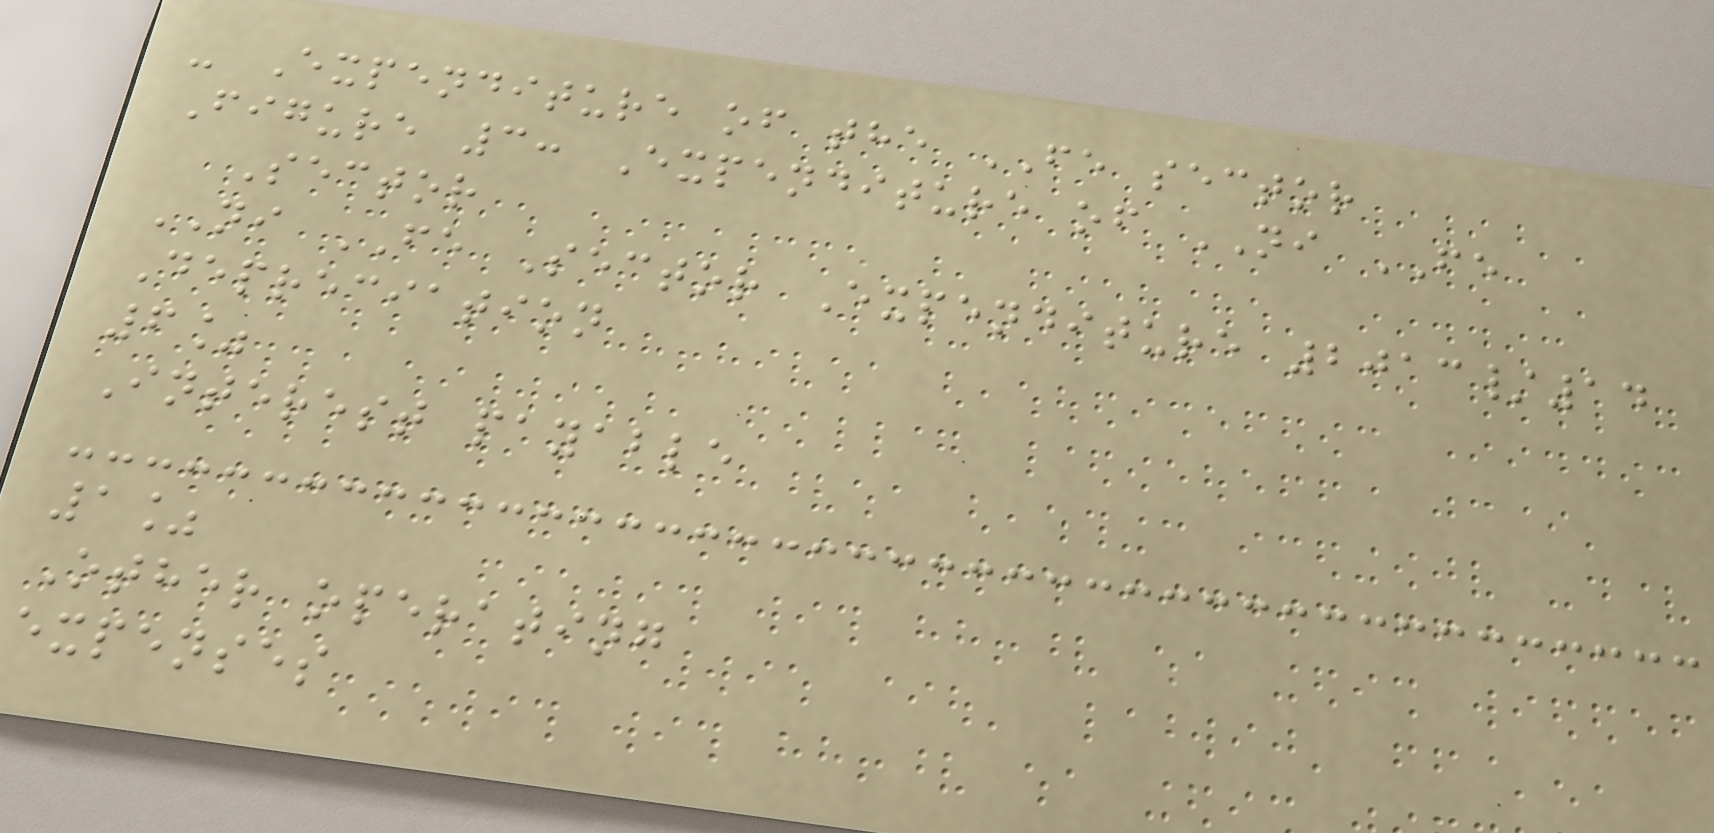- Expenditure of the FE sector
Figure 3: Expenditure of NI FE
Sector
NI FE Sector Expenditure 2013/14
Depreciation
6%
Interest payable
1%
Other operating
expenses
